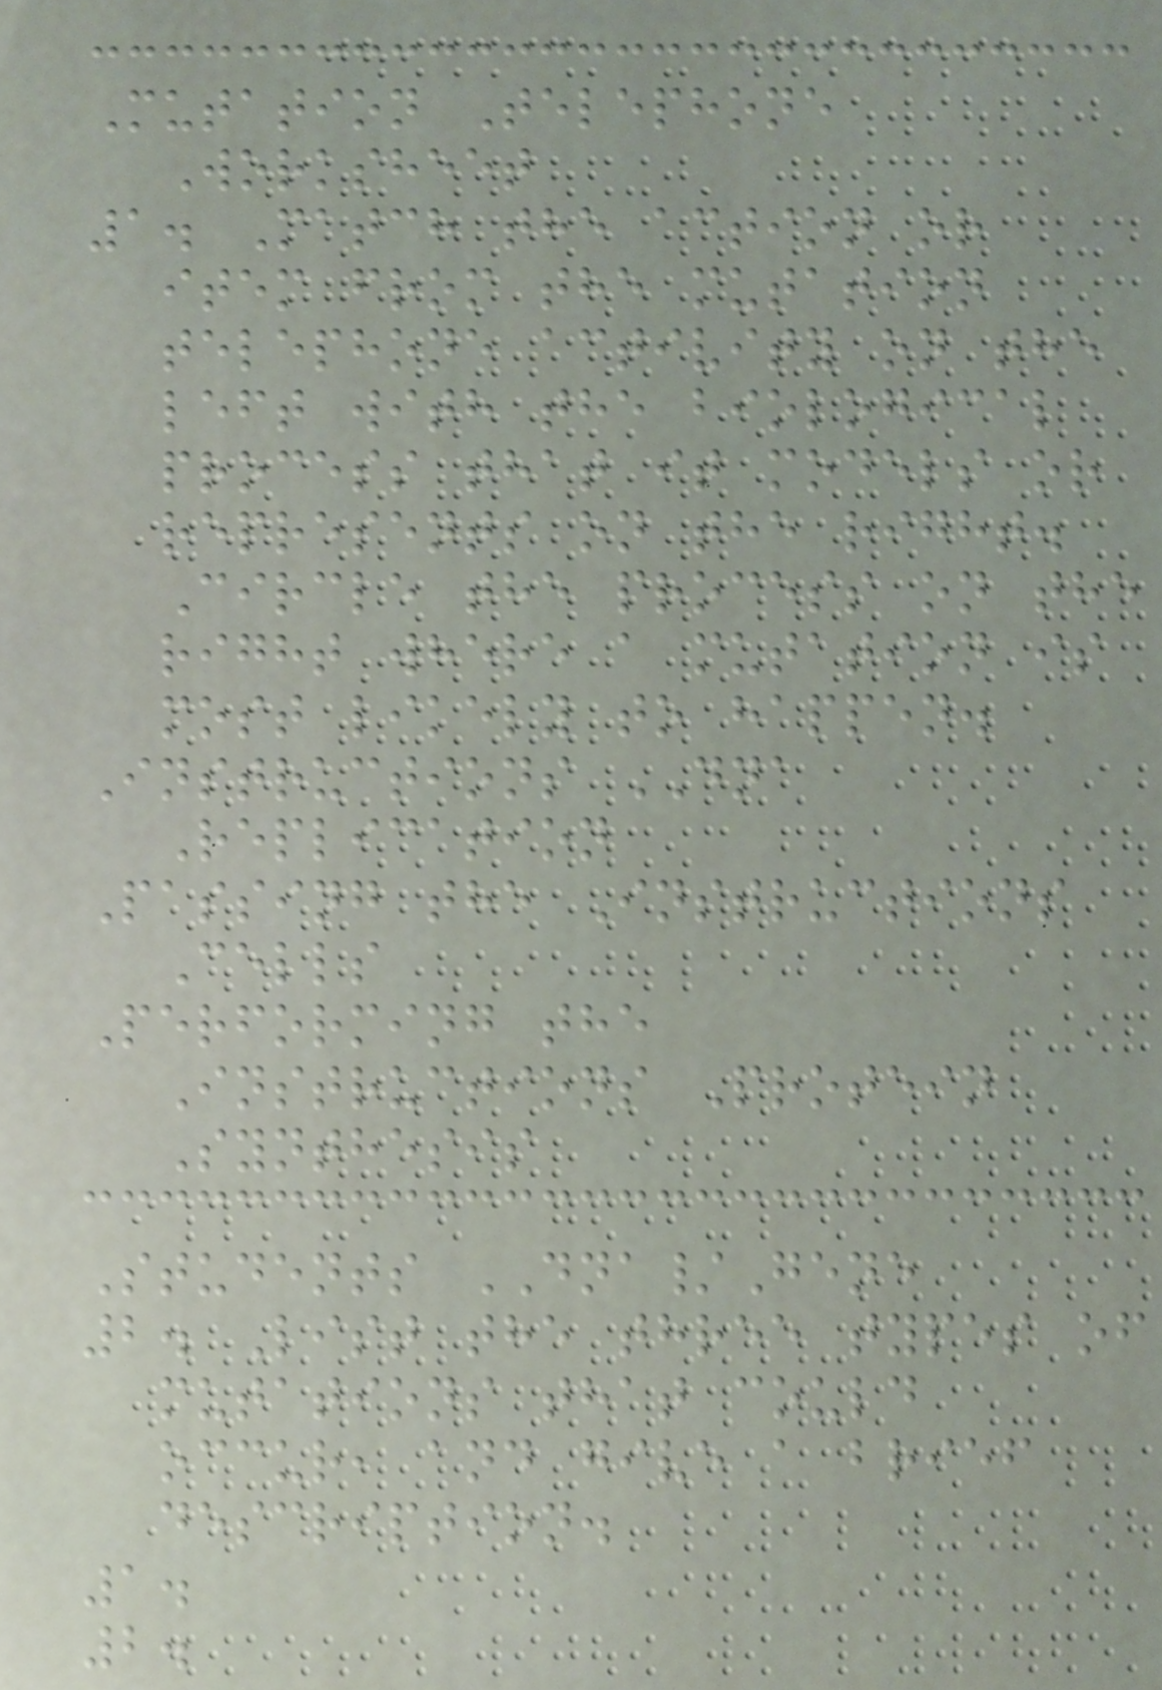Mutation Telephone
Worksheet
1. Match the action or
item from the mutation
telephone activity on the
left with the biological
process that it models or
represents on the right.
Circle the process on the
right where a mutation is
most likely to happen.
Instructions DNA
Replication
Passing the Instructions
Cells
Performing the
Instructions Protein
Synthesis
Students DNA/Gene
2. List the three types of
mutations that could
occur, and give a brief
description.
1.
2.
